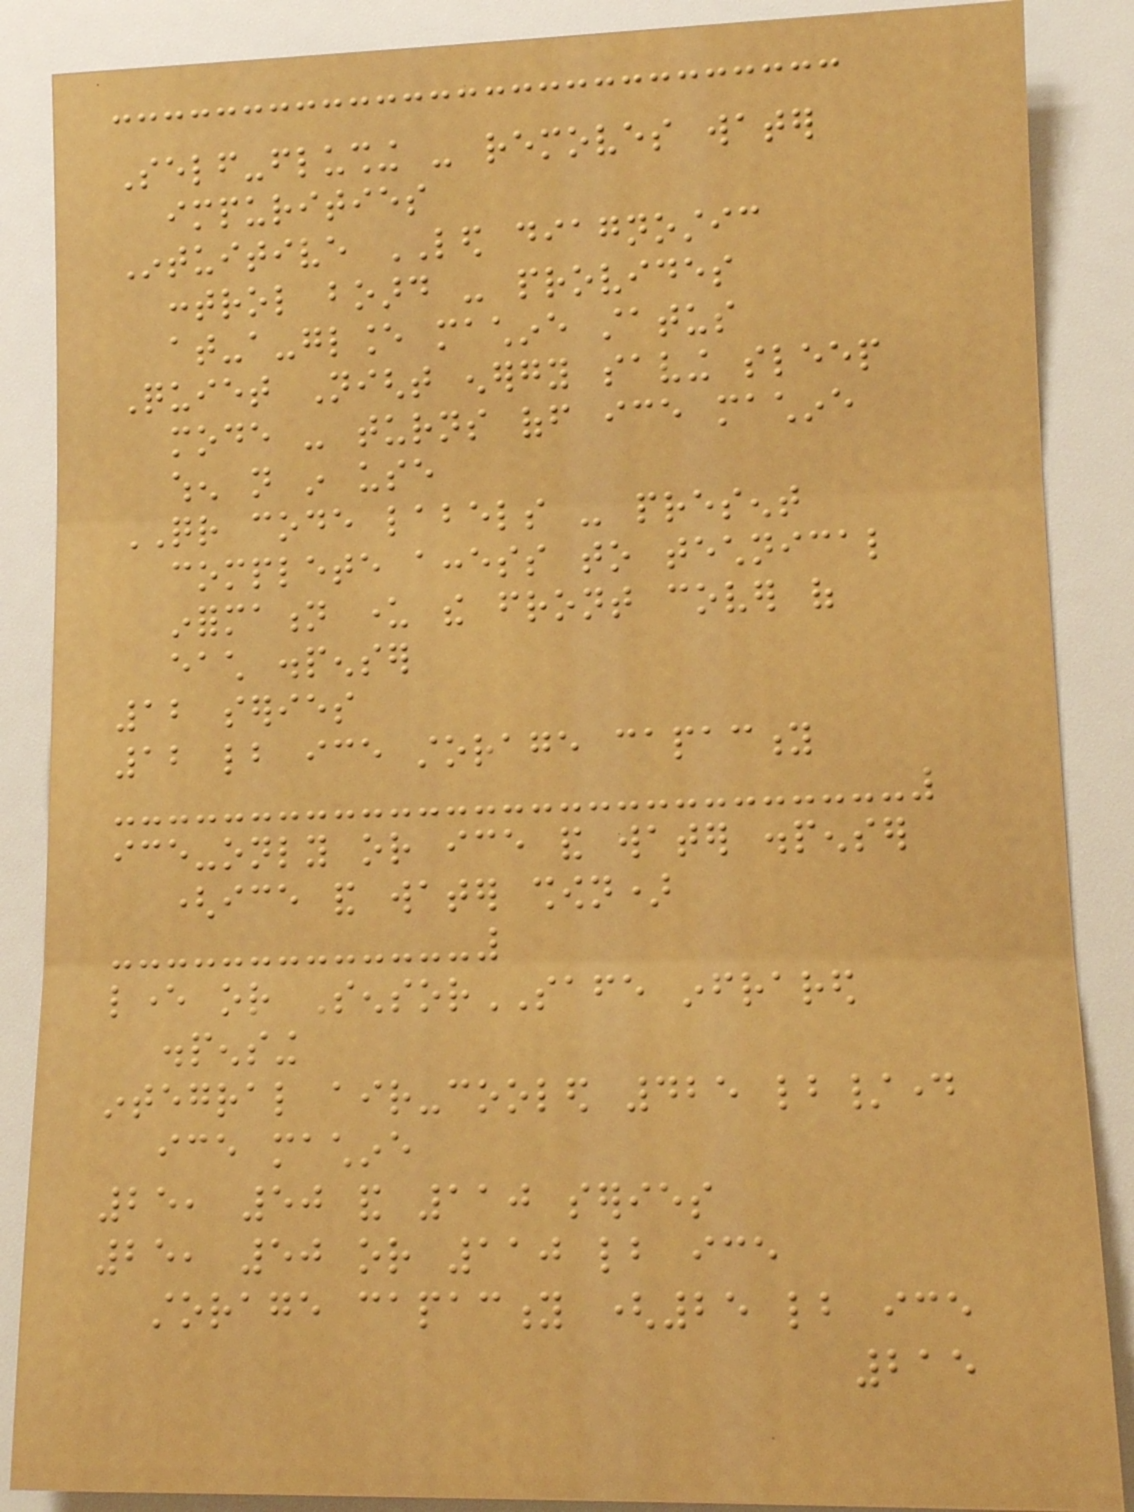Self-flushing - removes water
impurities
Intuitive LED diagnostic
control board - provides
at-a-glance machine status
Quiet Night energy saving sleep
mode - turns off ice machine
when not in use
QR code labels - present
complete access to technical
information under the front cover of
each dispenser
12 series
12 lb ice storage capacity
ice-only or ice and water dispenser
(ice and water shown)
lever or SensorSAFE infrared
dispensing
integral air-cooled 425 lb/day
ice machine
25, 50 and 110 series
25, 50 or 110 lb ice
storage capacity (25 lb ice
215
